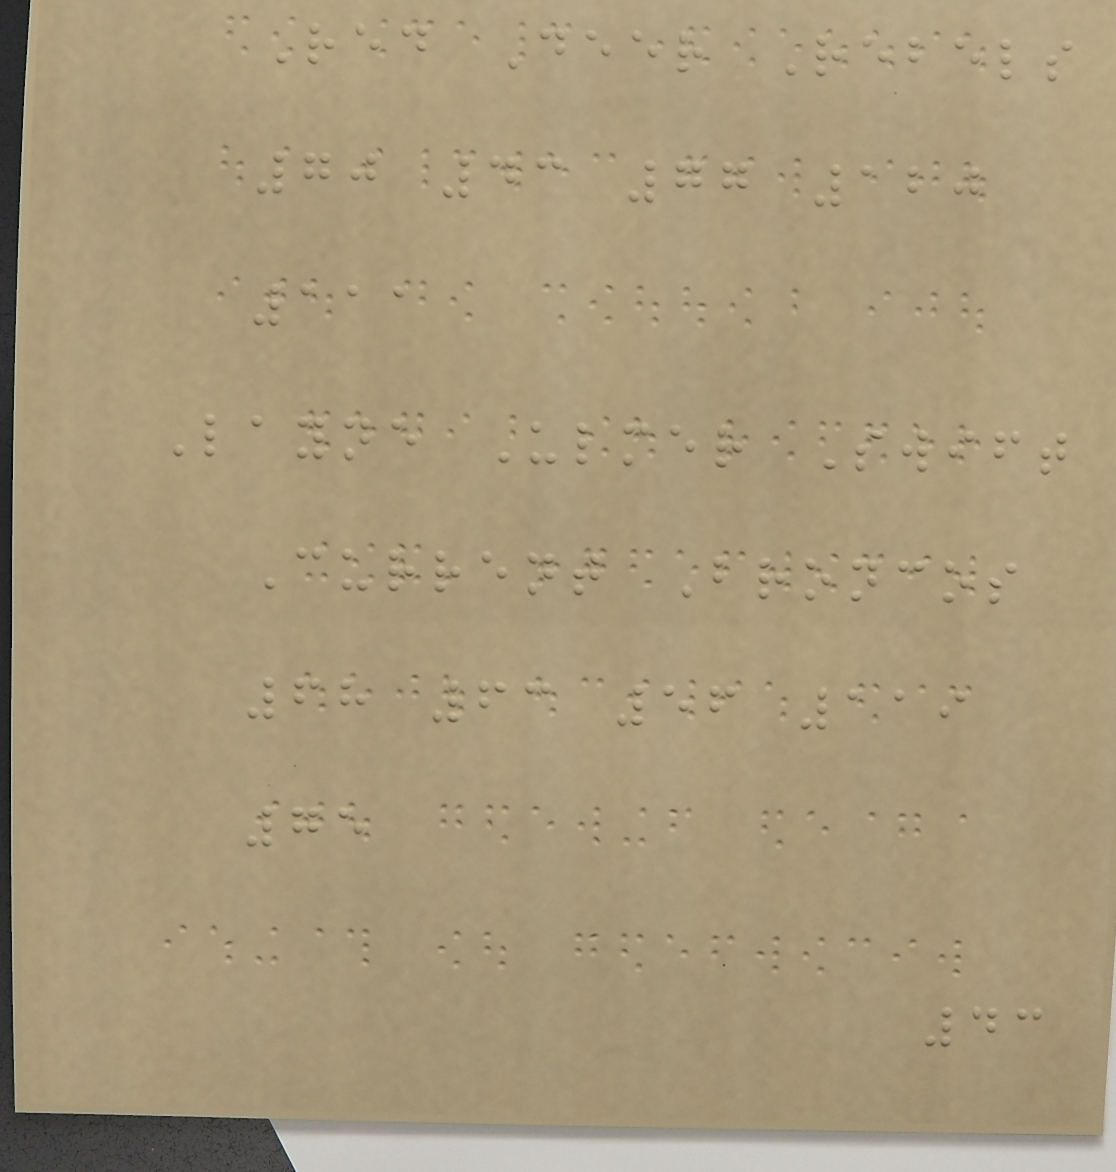Red Deer Rebels
70 43 77 120
111
Layne Ulmer Swift
Current Broncos
68 63 56 119
75
43
